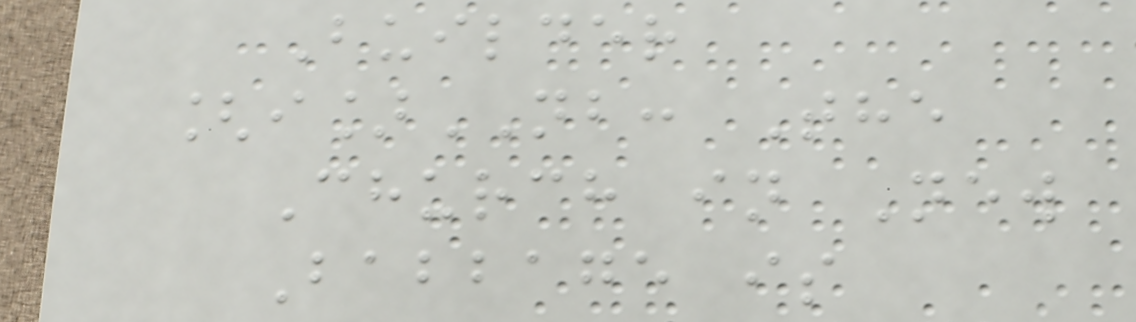Builder
[i]NB: The
Church in New
Babbage is
